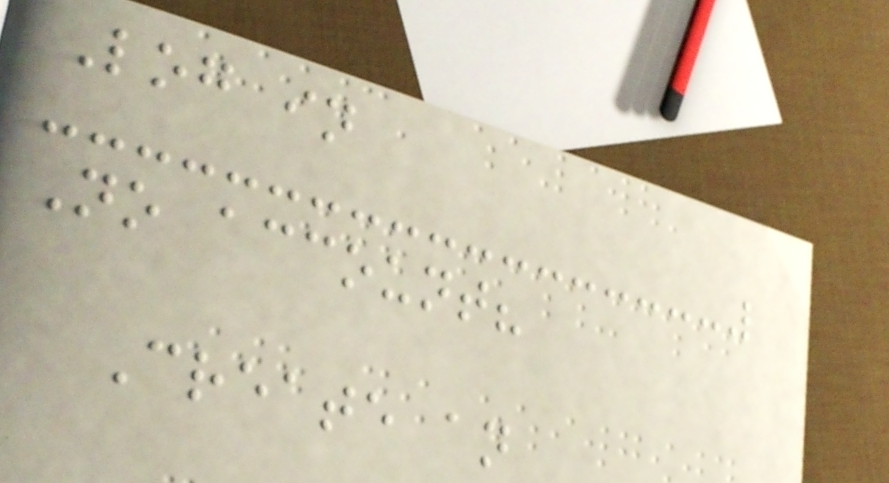Log in
No account?
Create an
